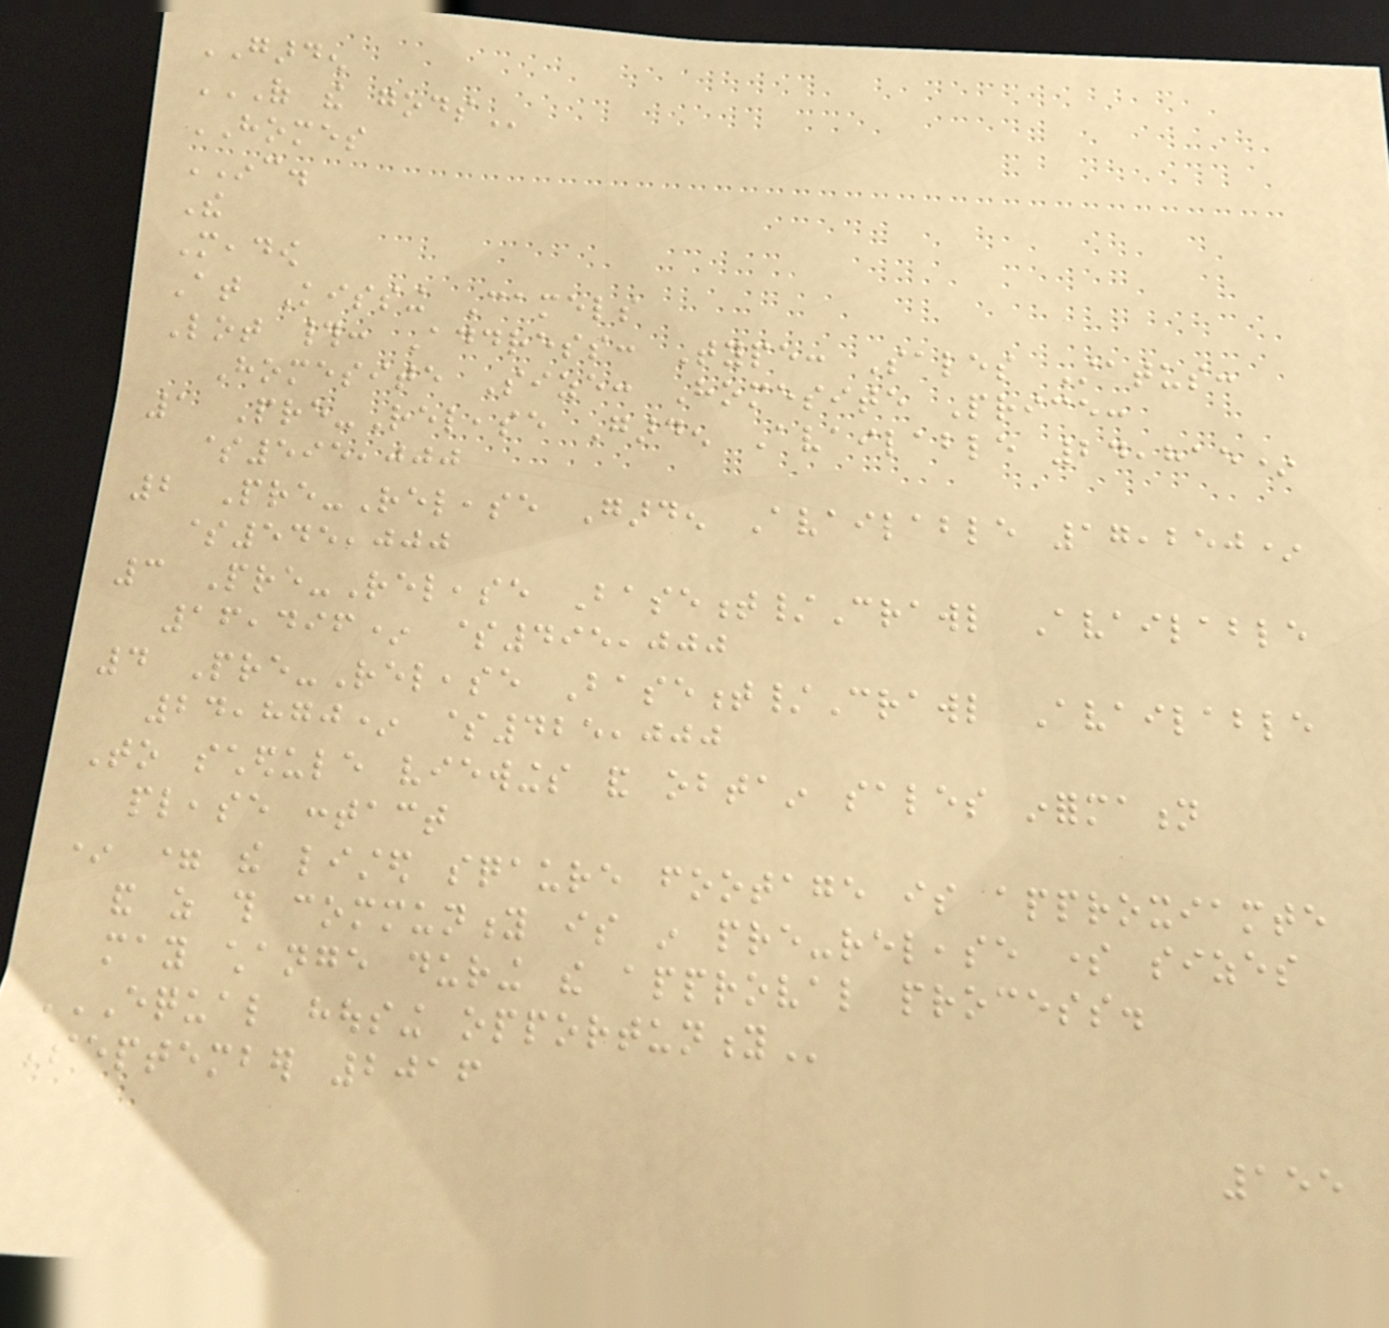GARDEN
OF THE GODS
HOMES
INC.
The
Meadow
At Kissing Camels
Lot #: Address: Type: Sales Status:
Homesite Size: Homesite Price:
1 Pre-Release Garden Available 24,815*
$595,000
2 Pre-Release Garden Available 17,250*
$545,000
3 Pre-Release Basement/Crawl Available
16,496* $495,000
4 Pre-Release Basement/Crawl Available
24,870* $425,000
To schedule viewings and obtain sales information
please contact
* = the listed sqaure footage is approxiamte
and as this community is in pre-release some sizes
may change during the approval process.
EQUAL HOUSING OPPORTUNITY
September 2016
155
